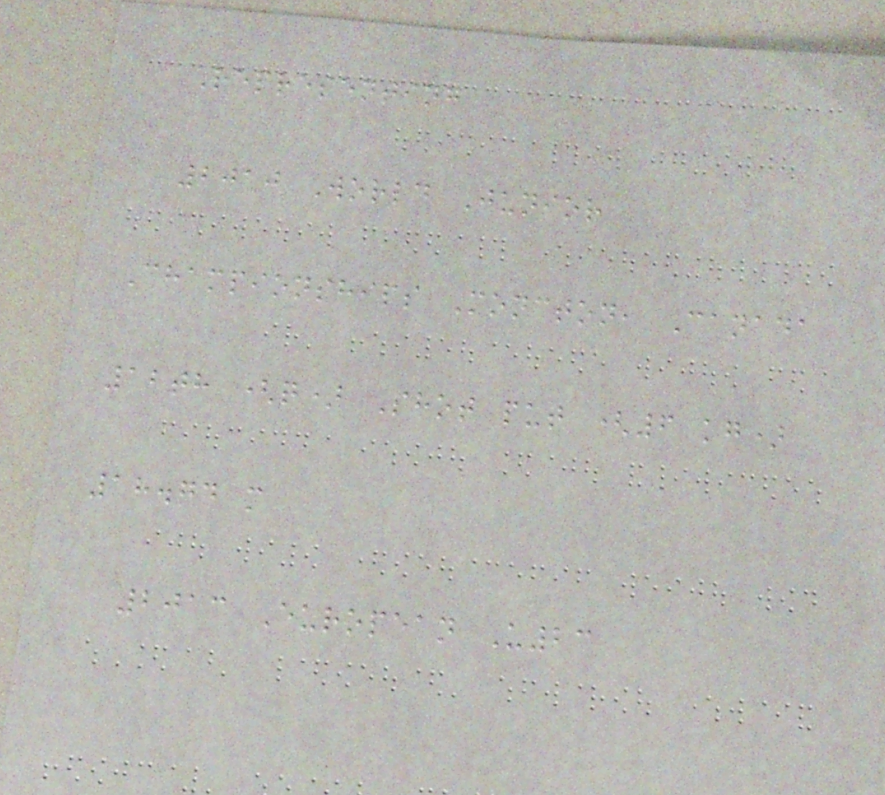Representing
2010 World Junior
Championships Moncton, Canada
12th (q) Shot put (6 kg)
18.74 m
2013 European U23
